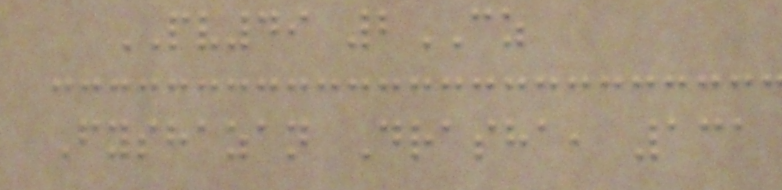PV49 2CZ
Fyshazan Drasha, 131
